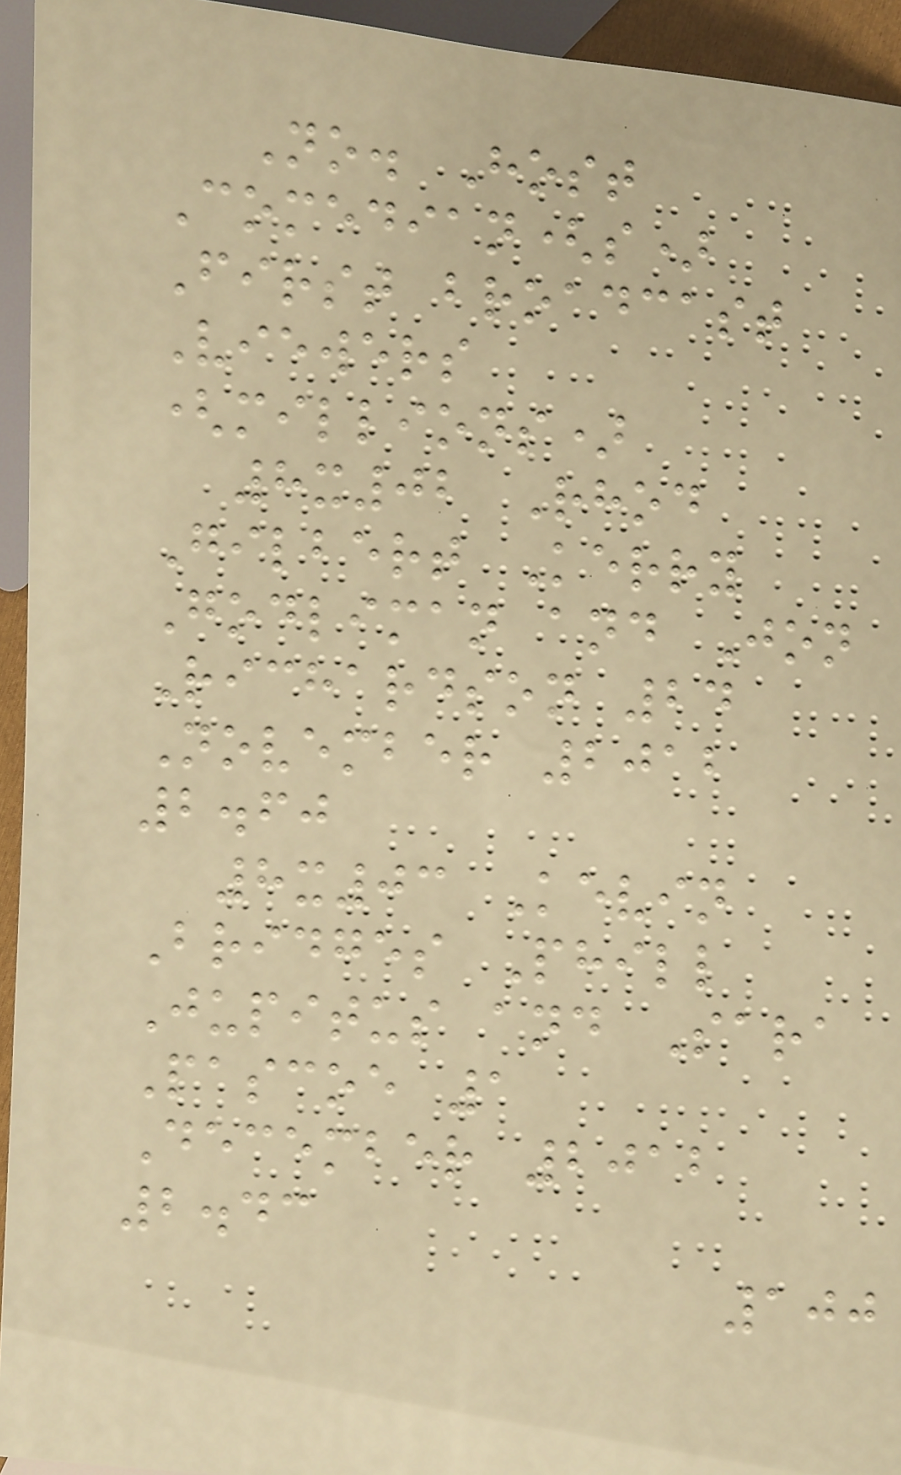No. Host
Comedian(s)
First broadcast
Viewers
(millions)
8x02 Rhod
Gilbert Kerry
Godliman and Jon
Richardson 24
November 2012
2.60
8x03 Kevin
Bridges Phill
Jupitus and Sara
Pascoe 1
December 2012
2.43
100
